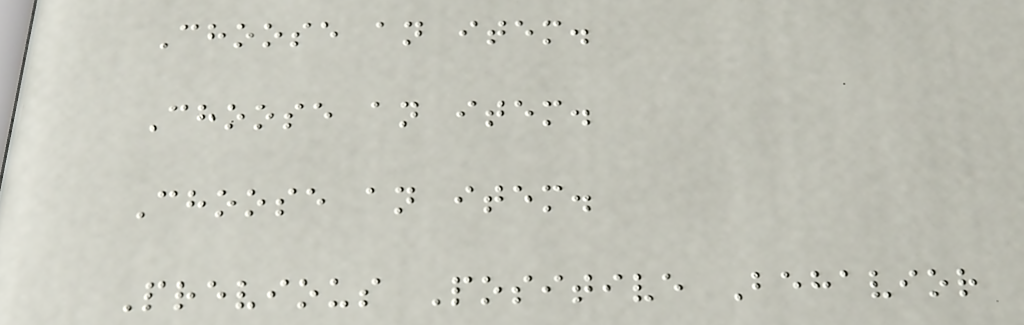Choose an item.
Choose an item.
Choose an item.
Previous Positive Behavior
